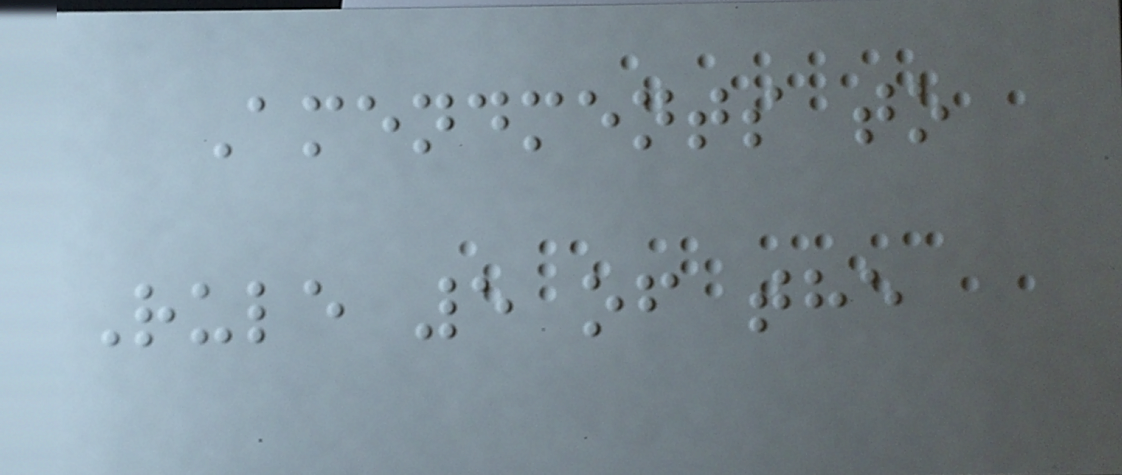Amendments to
Rule 5 of the
